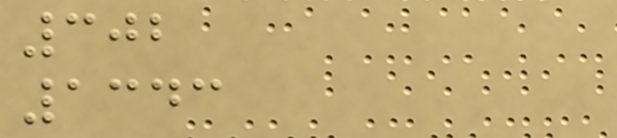302
1343
